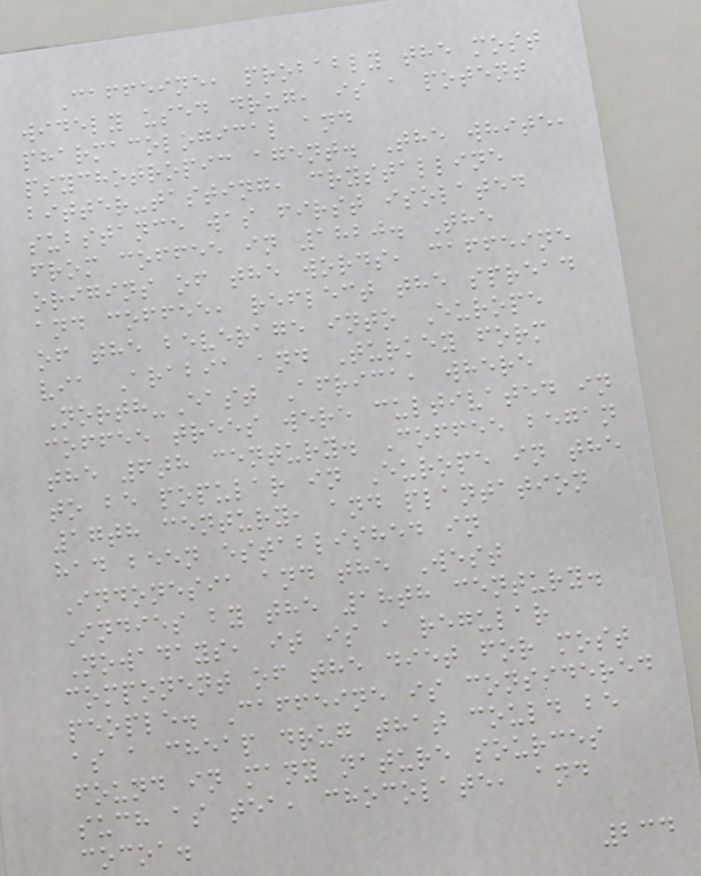Caffeine, probably the most
widely used drug, is a potent
pharmacological and
psychotropic agent. The white,
bitter-tasting, crystalline
substance was first isolated
from coffee in 1820. The
origins of the words, caffeine
and coffee, reflect the spread
of the beverage into Europe
via Arabia and Turkey form
North-East Africa, where
coffee trees were cultivated in
the 6th century. Coffee began
to be popular in Europe in the
17th century, and plantation
had been established in
Indonesia and the West
Indies by the 18th century.
Nowadays, it is a regular
component of the diet for most
people. Caffeine is considered
as a cheap drug that could be
found in many nature sources
such as tea, chocolate, and
cocoa.
234
